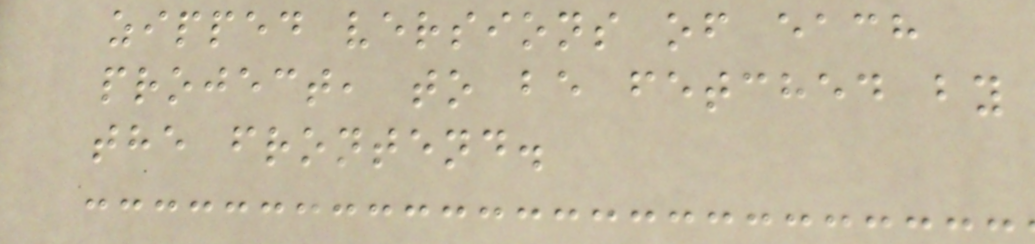zipped versions of each
project, to be fetched by
the frontend.
